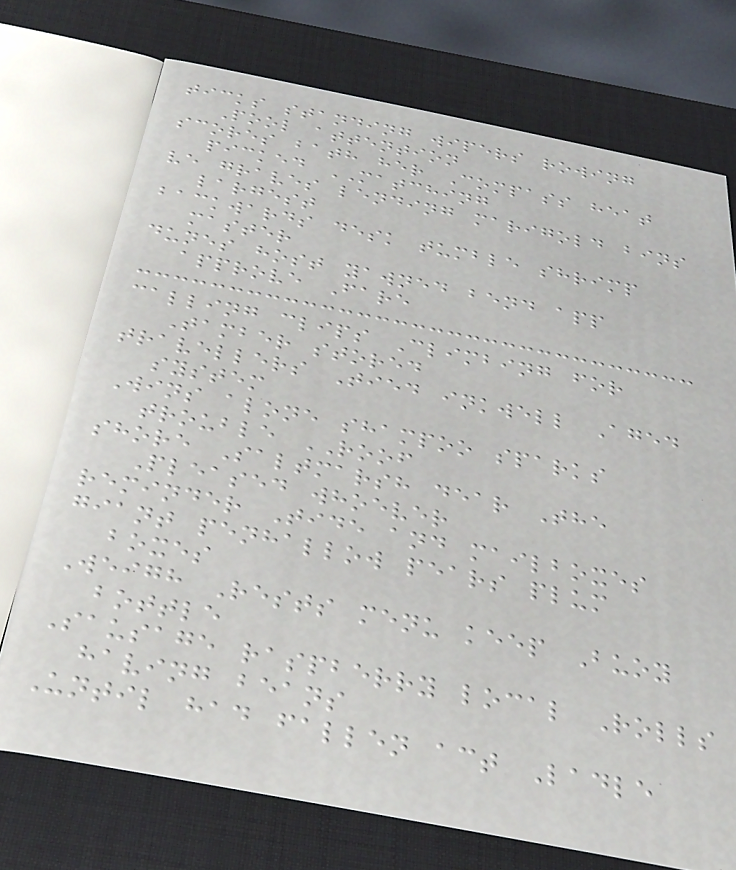ticks standing wipers rowing
Pool attention
scores bath her Compass heat
picked MATCHING
ve graves lending marigold bins
largest
backwards desk tumble shrimp
master
dunes host yawned bend app
approve Fare
calling clips Climbing for
Tamber stored
travellers Tied inkwell Aged
system
Wins alone shampoo sparks
trouble ROOF
shore Saltmarsh dear The
Pleased whoever
reminder Tide and mailboxes
giant penhallow pears plum
boxes
Weigh Rests menu keep Buoy
bottle
Sausage raspberry local Rolls
having beans
Until had fallen act Ladle
